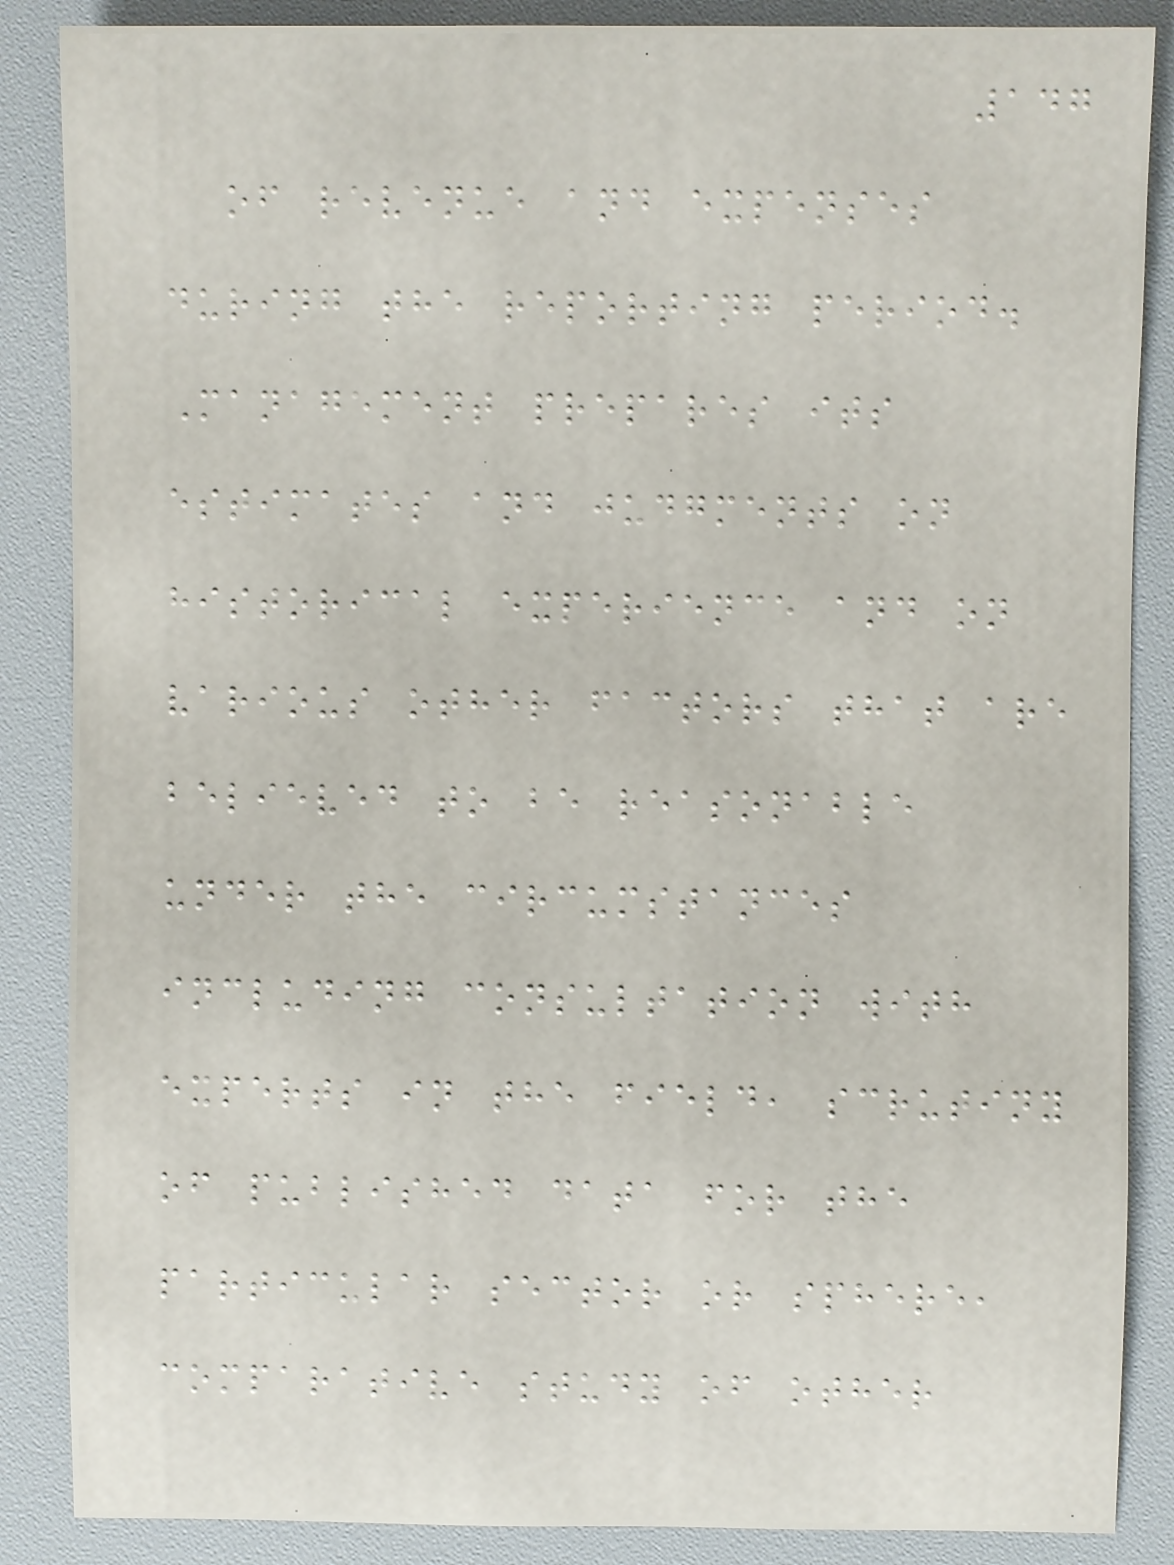147
of revenue and expenses
during the reporting period.
Management prepares its
estimates and judgments on
historical experience and on
various other factors that are
believed to be reasonable
under the circumstances
including consultation with
experts in the field, scrutiny
of published data for the
particular sector or sphere,
comparative study of other
